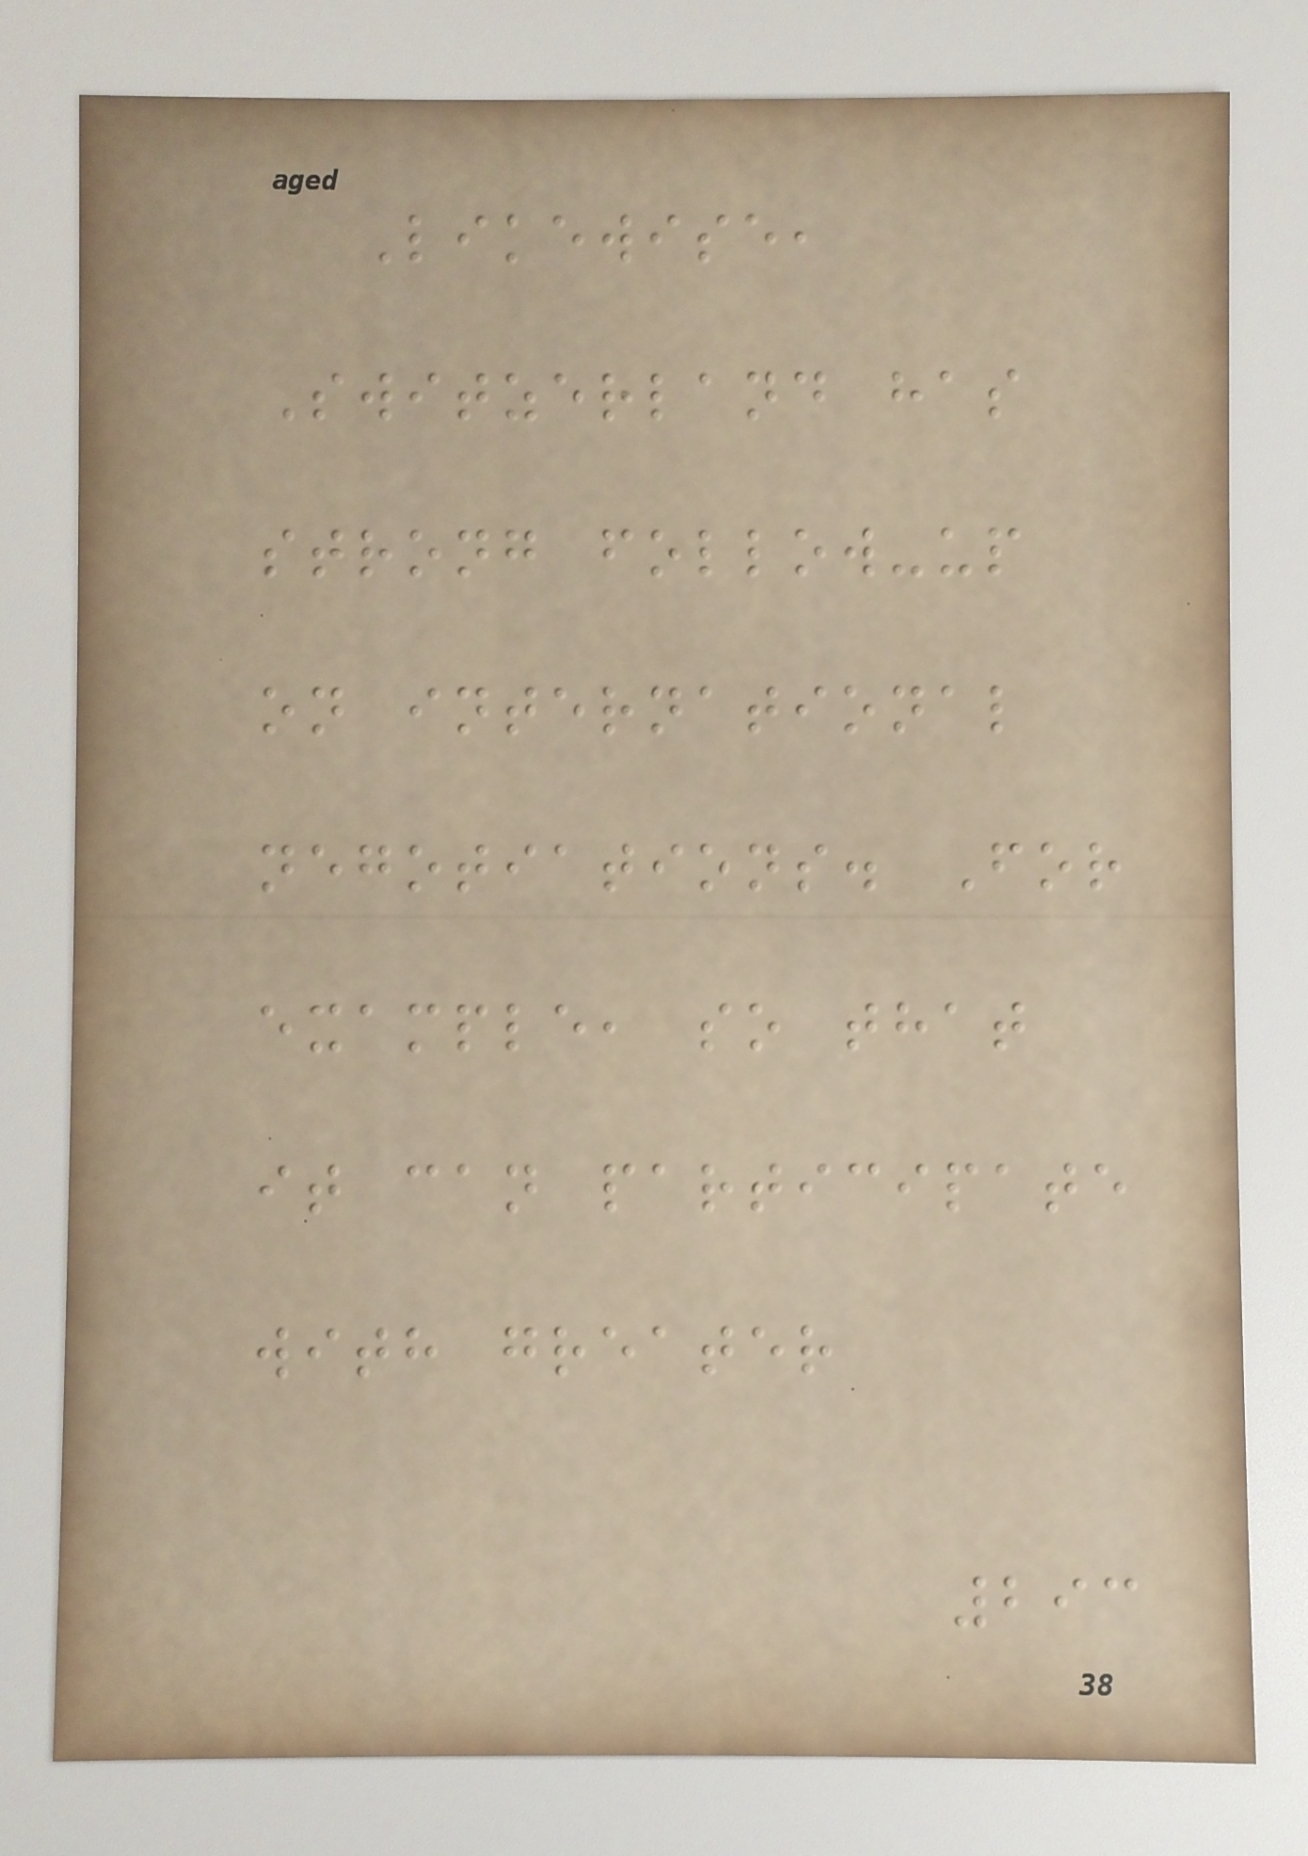Likewise,
Switzerland has
strong follow-up
on international
negotiations. For
example, so that
it can participate
with greater
293
